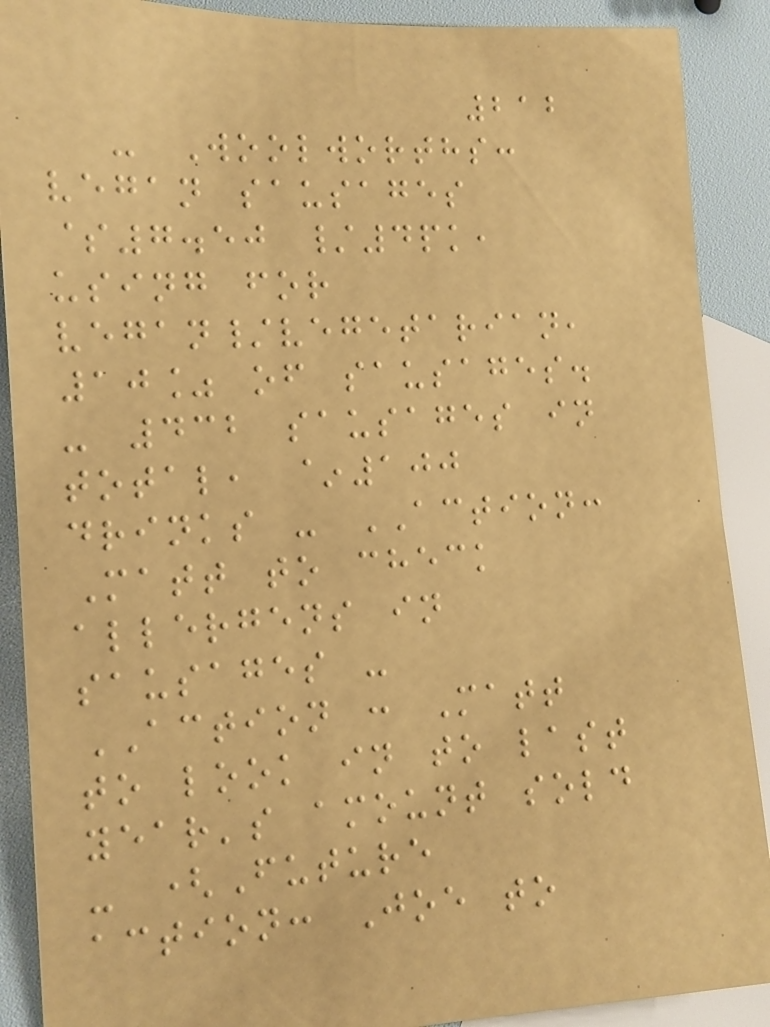212
- Woolworths:
vegan sausages
$7.50 /4pk,
using for
vegan/vegetarian,
10% of sausages.
- 432 sausages in
total, ~100
drinks - ACTION:
Matt to check
allergens in
sausages -
ACTION : Matt
to look in to last
year's amount sold
- (Future
action: Joe to
